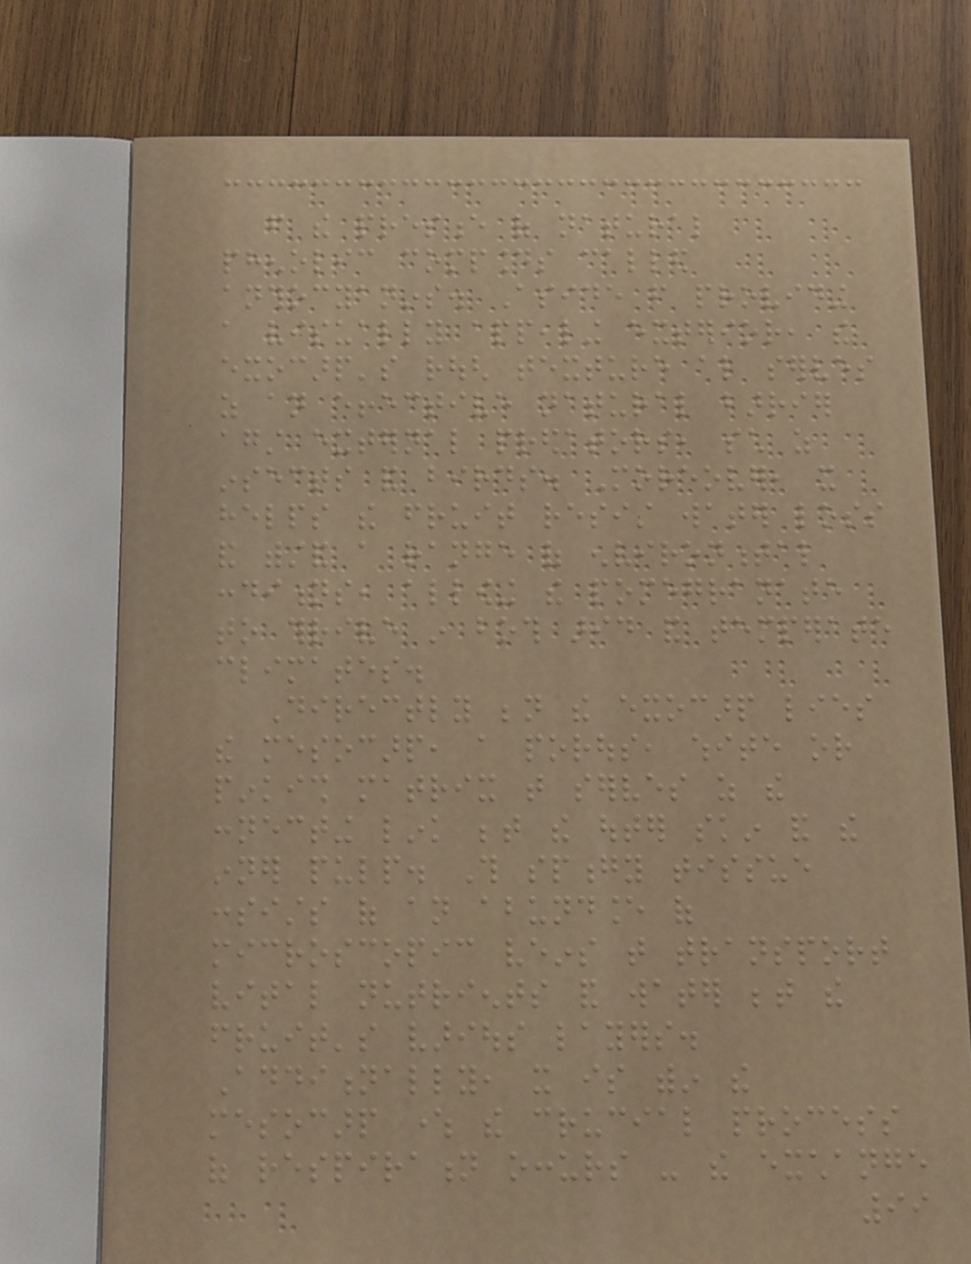from the presence of natural
phenolic compounds called
anthocyanins. Aside from providing
a visually appealing exterior, the
exocarp's rough texture also serves
as an effective natural barrier
against external predators, such as
insects and birds. Moreover, it
helps the fruit resist water loss
and withstand a range of environmental
conditions, allowing the pomegranate
to thrive in both arid and temperate
climates.
Directly beneath the exocarp lies
the mesocarp, a porous, white or
pinkish matrix that serves as the
connecting link between the outer skin and the
inner pulp. This spongy tissue
consists of an abundance of
microscopic veins that transport
vital nutrients and water between the
fruit's various layers.
Additionally, it is within the
mesocarp where the crucial process
of respiration occurs - the exchange
99
